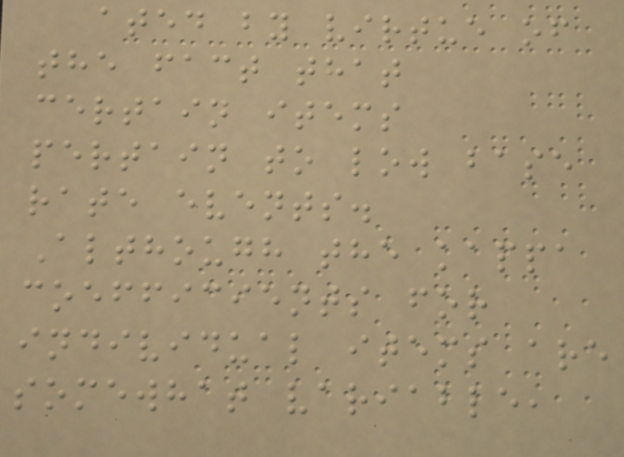ated by virtue of
the fact that
certain items
pertain to low base
rate events.
Although the kappa
coefficients for
individual items are
somewhat variable,
